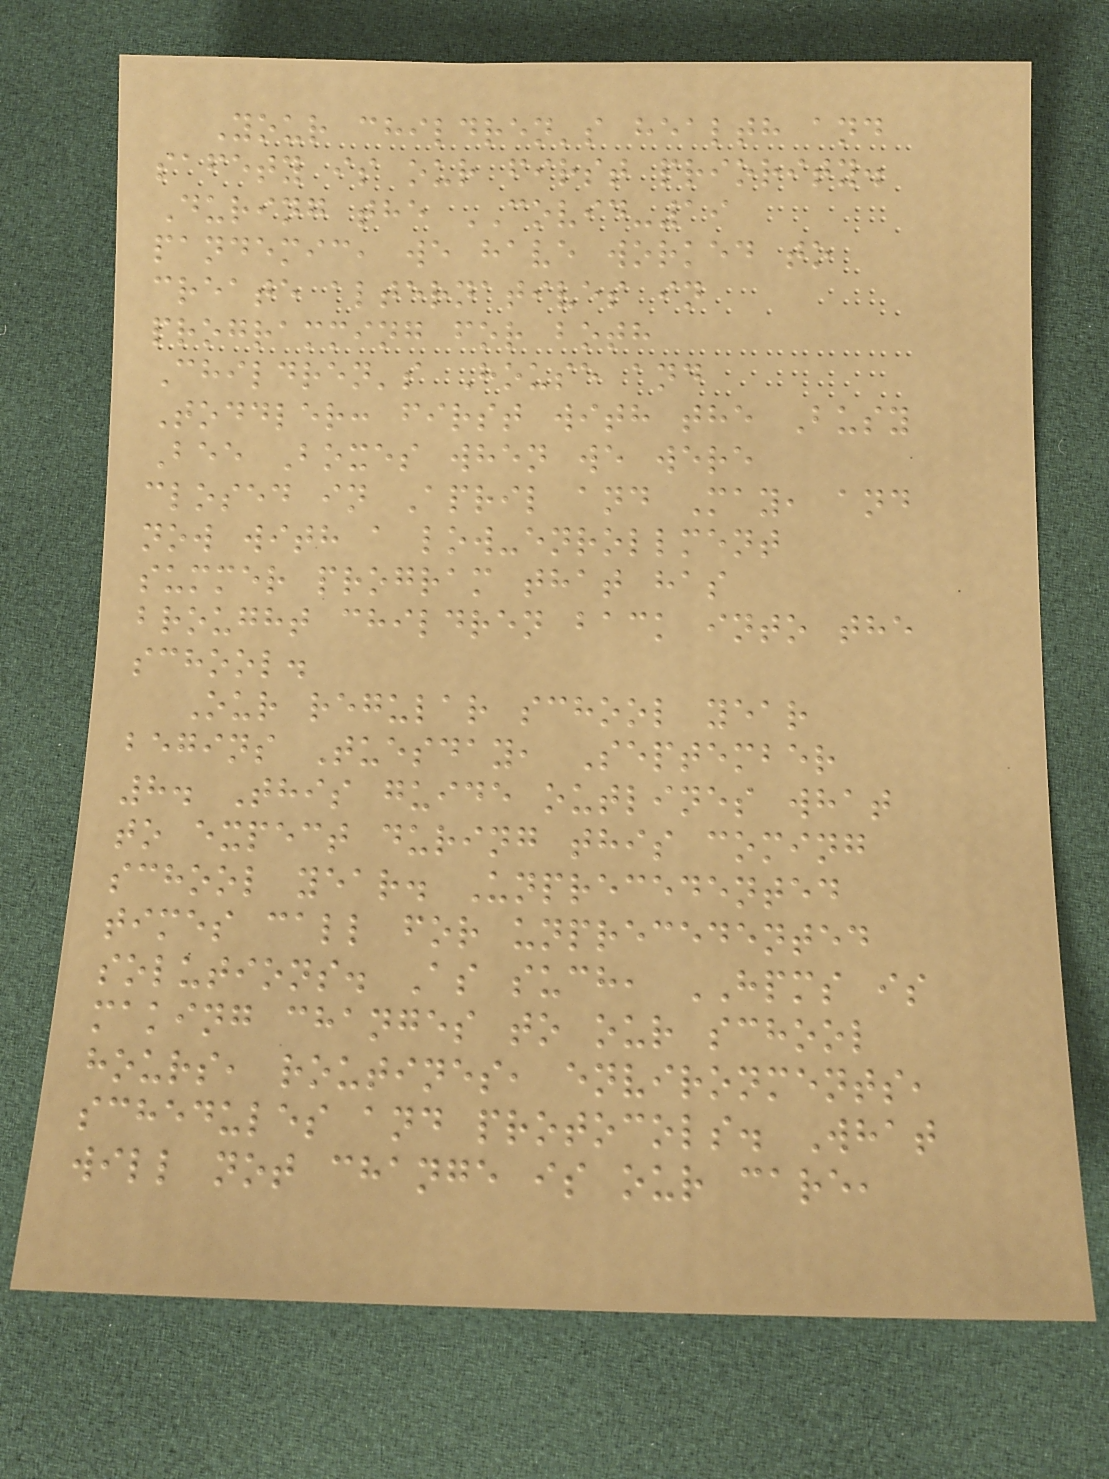Your children's health and
safety is our first priority.
During the COVID-19
pandemic, we have worked to
create alternatives in
programming for both
Children's House and
Toddler: first with the Busy
Bee Boxes when we were
closed in April and May, and
now with a low-enrollment
summer program that has
brought children back into the
school.
Our regular school year
begins Tuesday, September
8. This guide outlines what
to expect during this coming
school year. Unprecedented
times call for unprecedented
solutions. As such, HPMS is
making changes to our school
hours, routines, environments,
schedules and protocols. What
will not change is our care,
